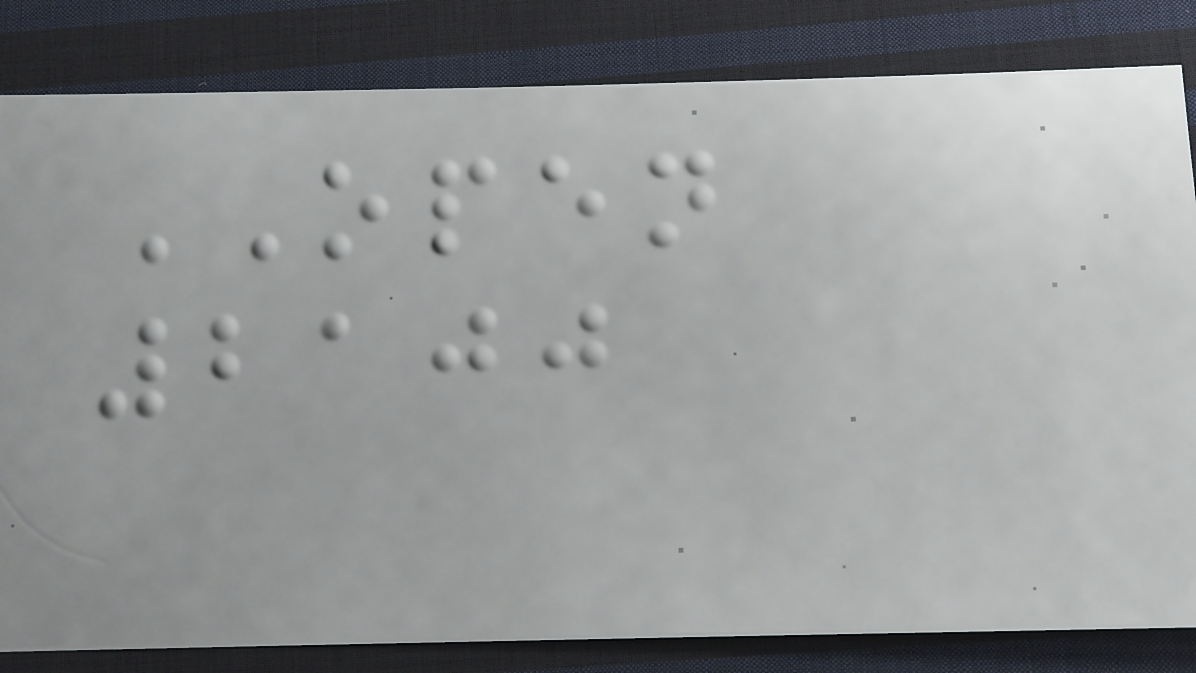OPEN
2100
